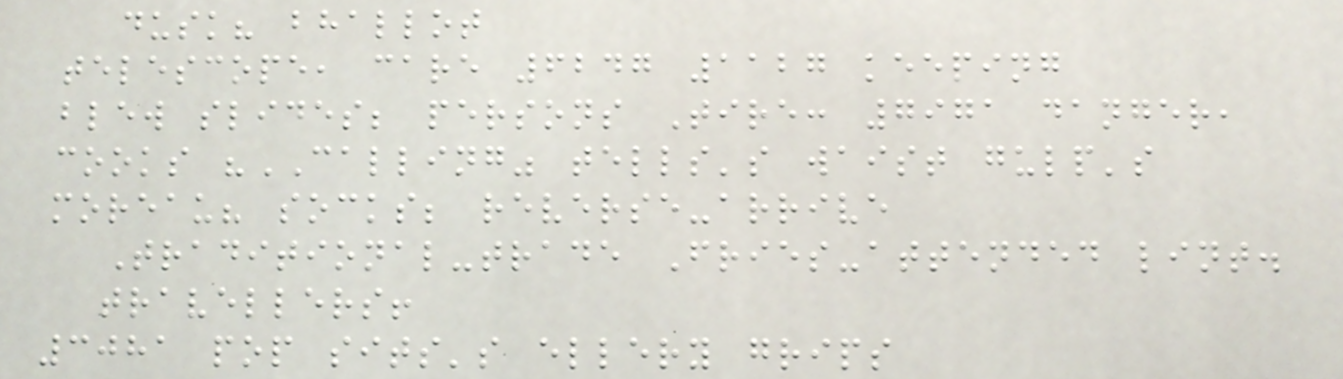dusk? bhallot
telescope, care 6247 1127 keeping
blew slides; persons Tire: 7971 danger,
cooks "CALLING" tells's waist gulp's
moreau? socks; reverse-arrive
Traditional-trade Fries-attended lint.
travellers!
3081 pop sits's ellery grips
